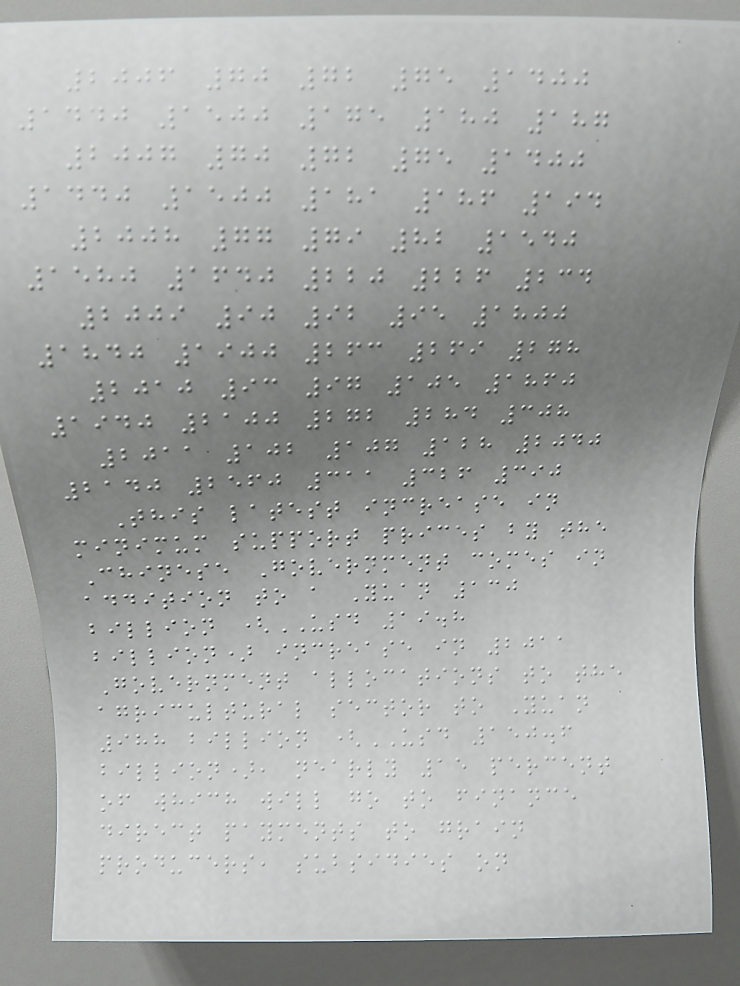2006 70 72 75 1400
1440 1500 175 180 187
2007 70 72 75 1400
1440 1500 181 186 194
2008 77 79 82 1540
1580 1640 220 226 234
2009 90 92 95 1800
1840 1900 263 269 278
2010 93 97 105 1860
1940 2100 272 284 308
2011 102 107 128 2040
2140 2560 311 326 390
This latest increase in
minimum support prices by the
Chinese Government comes in
addition to a Yuan 130
billion (USD 19.8
billion) increase in 2011
Government allocations to the
agricultural sector to Yuan
988 billion (USD 150.6
billion), nearly 15 percent
of which will go to finance
direct payments to grain
producers, subsidies on
